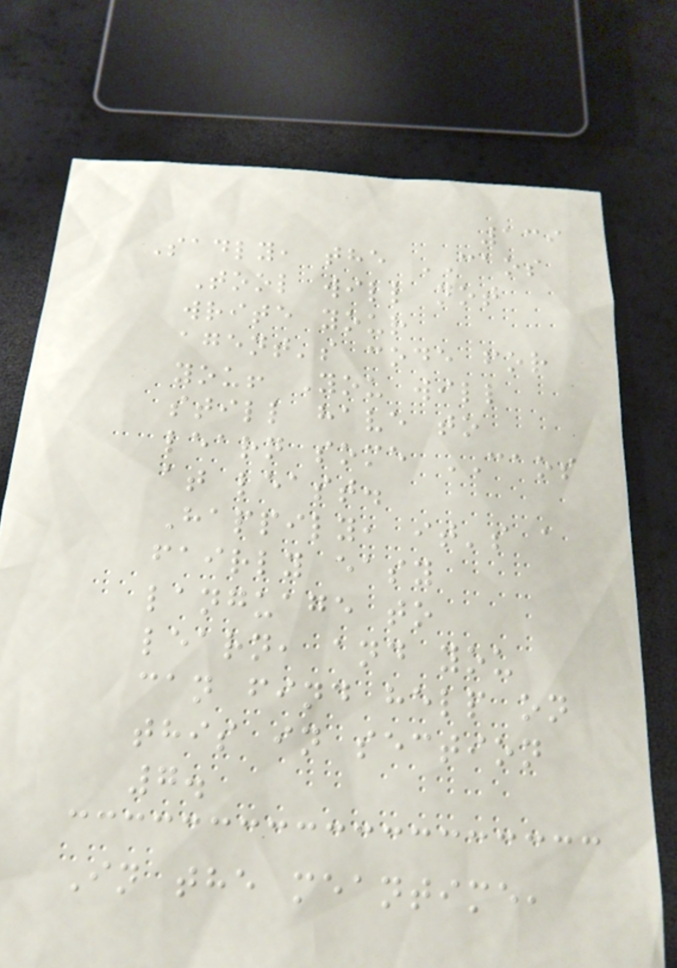139
Sadly, the CAOS
Tool will not
write your
agent's code for
you! You will
still have to
learn some CAOS
at least.
Happily, it's a
fairly easy
language to
learn, and you
can find help on
this in section
7.
In the meantime,
